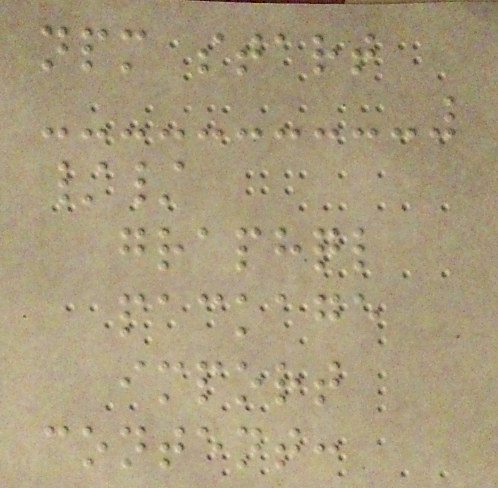npm start
//
graphql
package
import
content:
